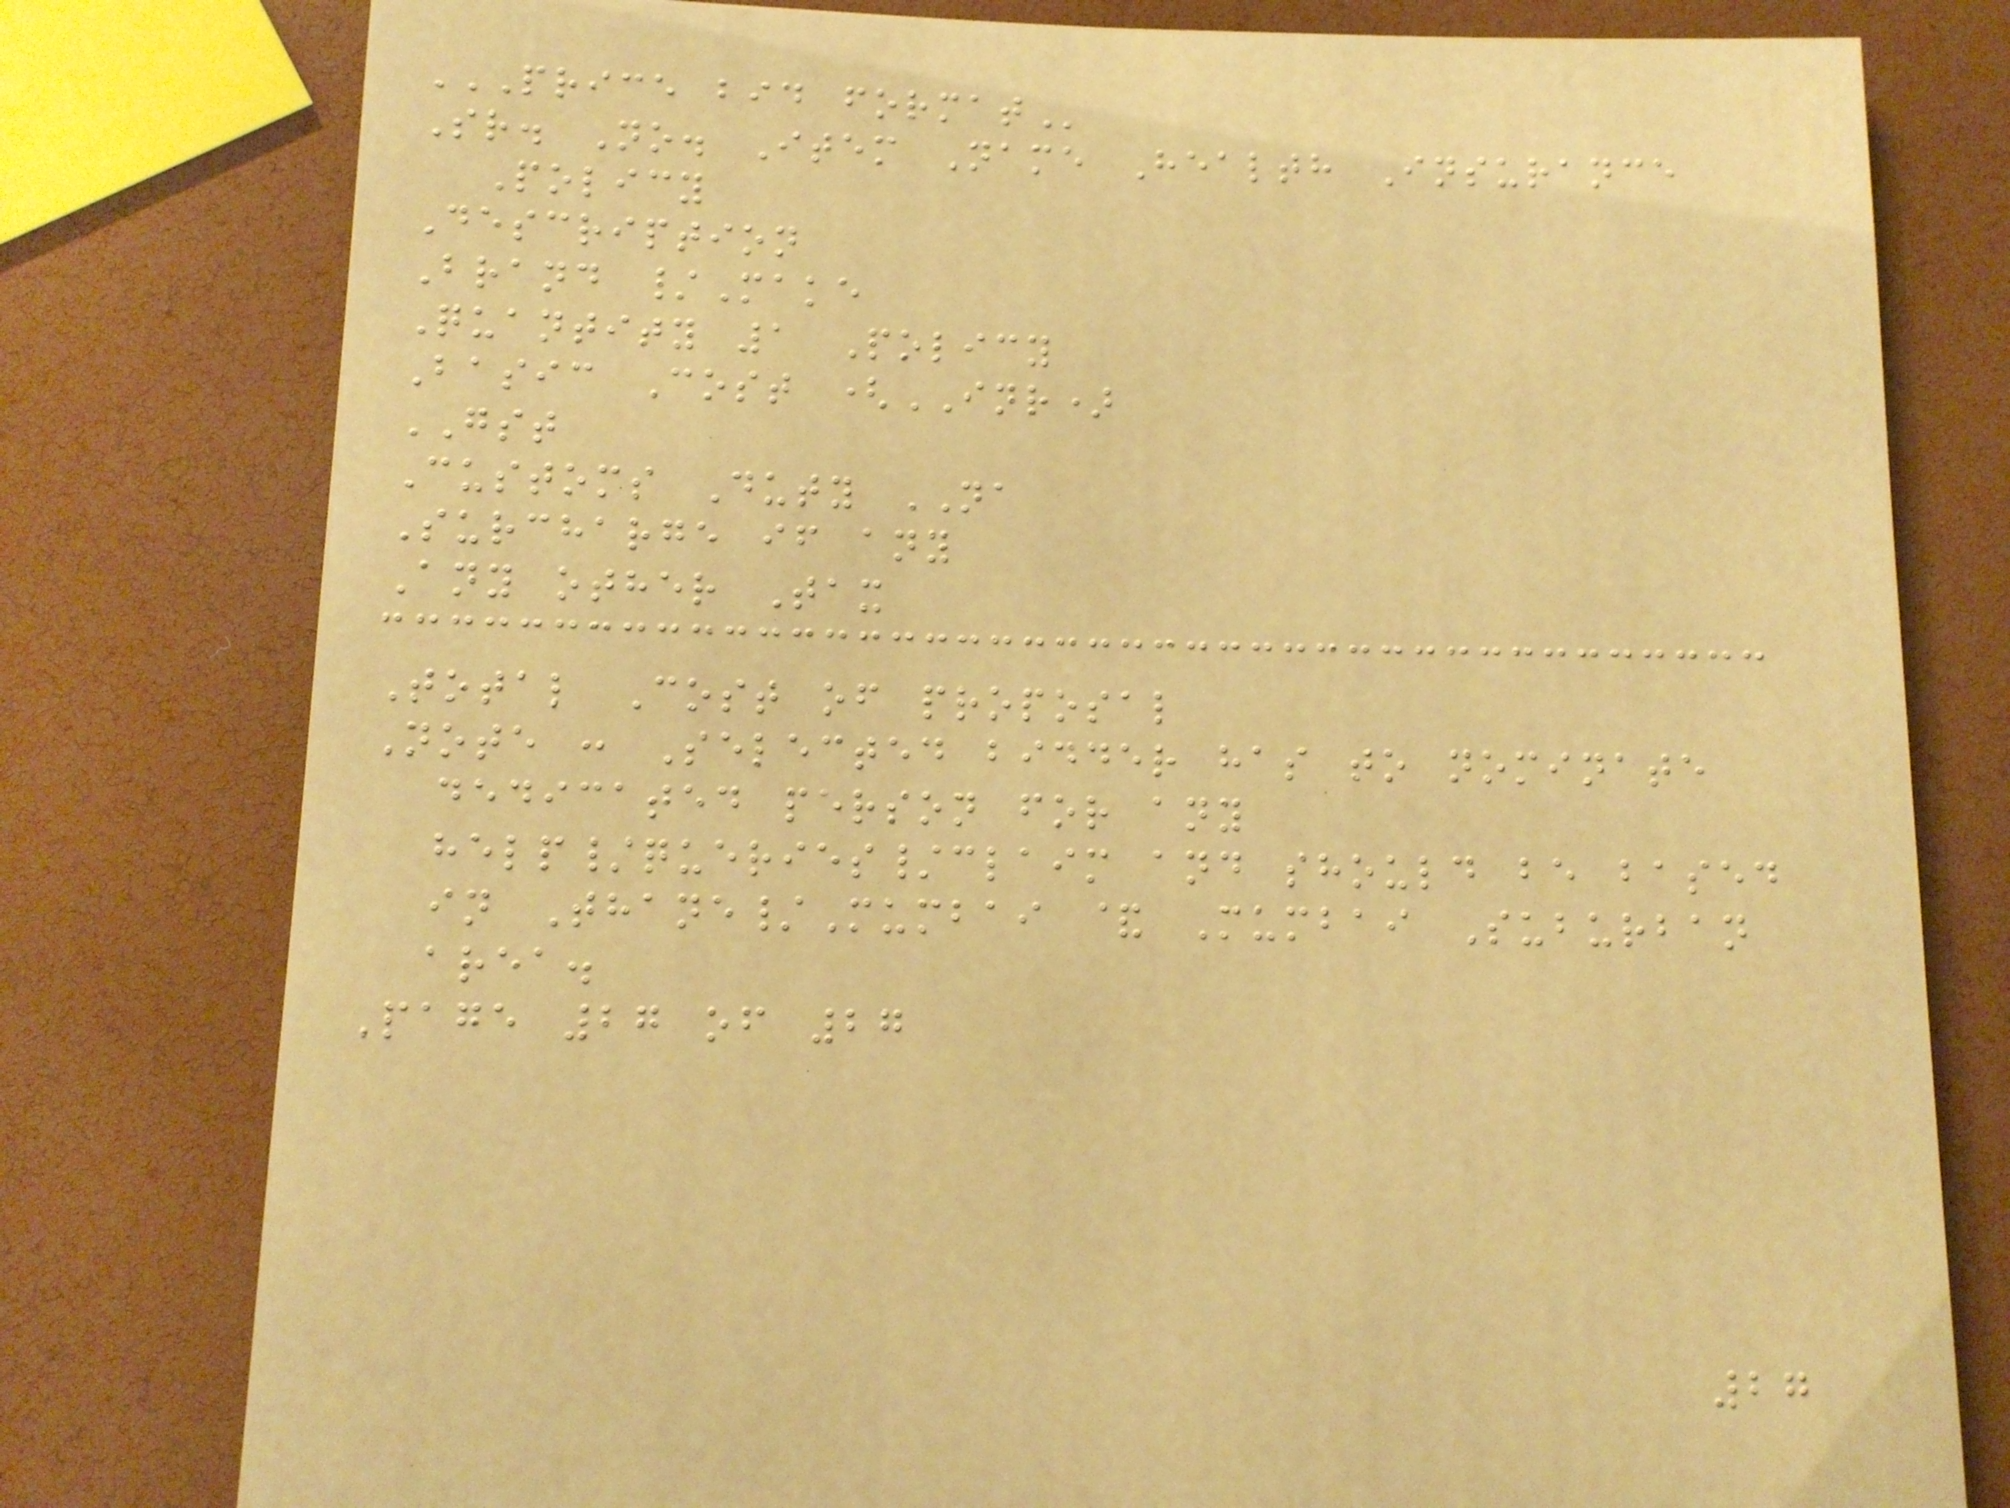PRICE BID FORMAT
Sr. No. Item Name Health Insurance
Policy
Description
Brand /Make
Quantity 1 Policy
Basic Cost (INR)
GST
Customs Duty NA
Surcharge if any
Any other Tax
Total Cost of proposal
Note : Selected bidder has to nominate
dedicated person for any
help/queries/claim and should be based
in Thane/Mumbai & Mumbai Suburban
area.
Page 27 of 27
27
